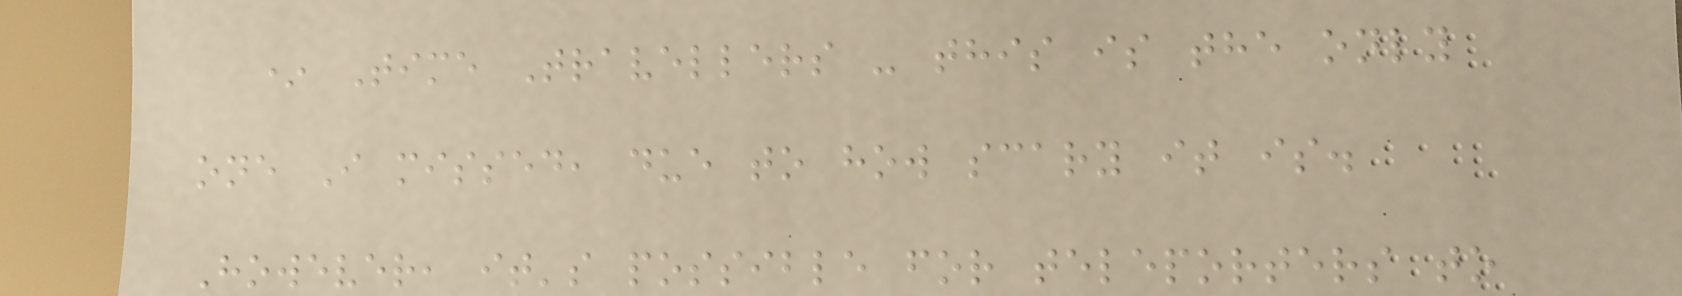* Time Travellers - this is the only
one I missed, due to how scary it is.
However, it's possible for teleporters to
